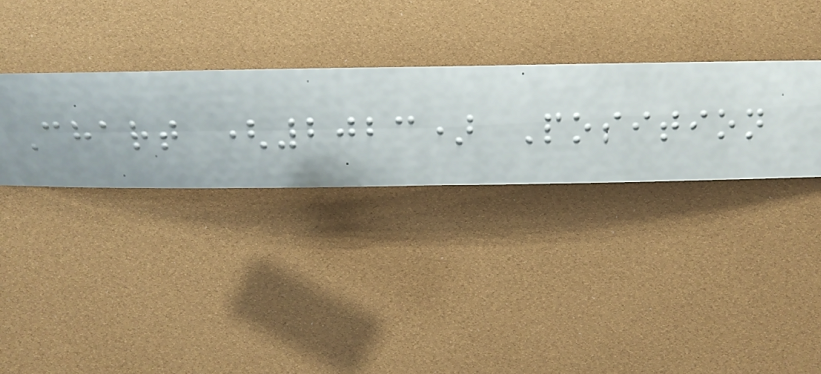Chart (2023) Position
